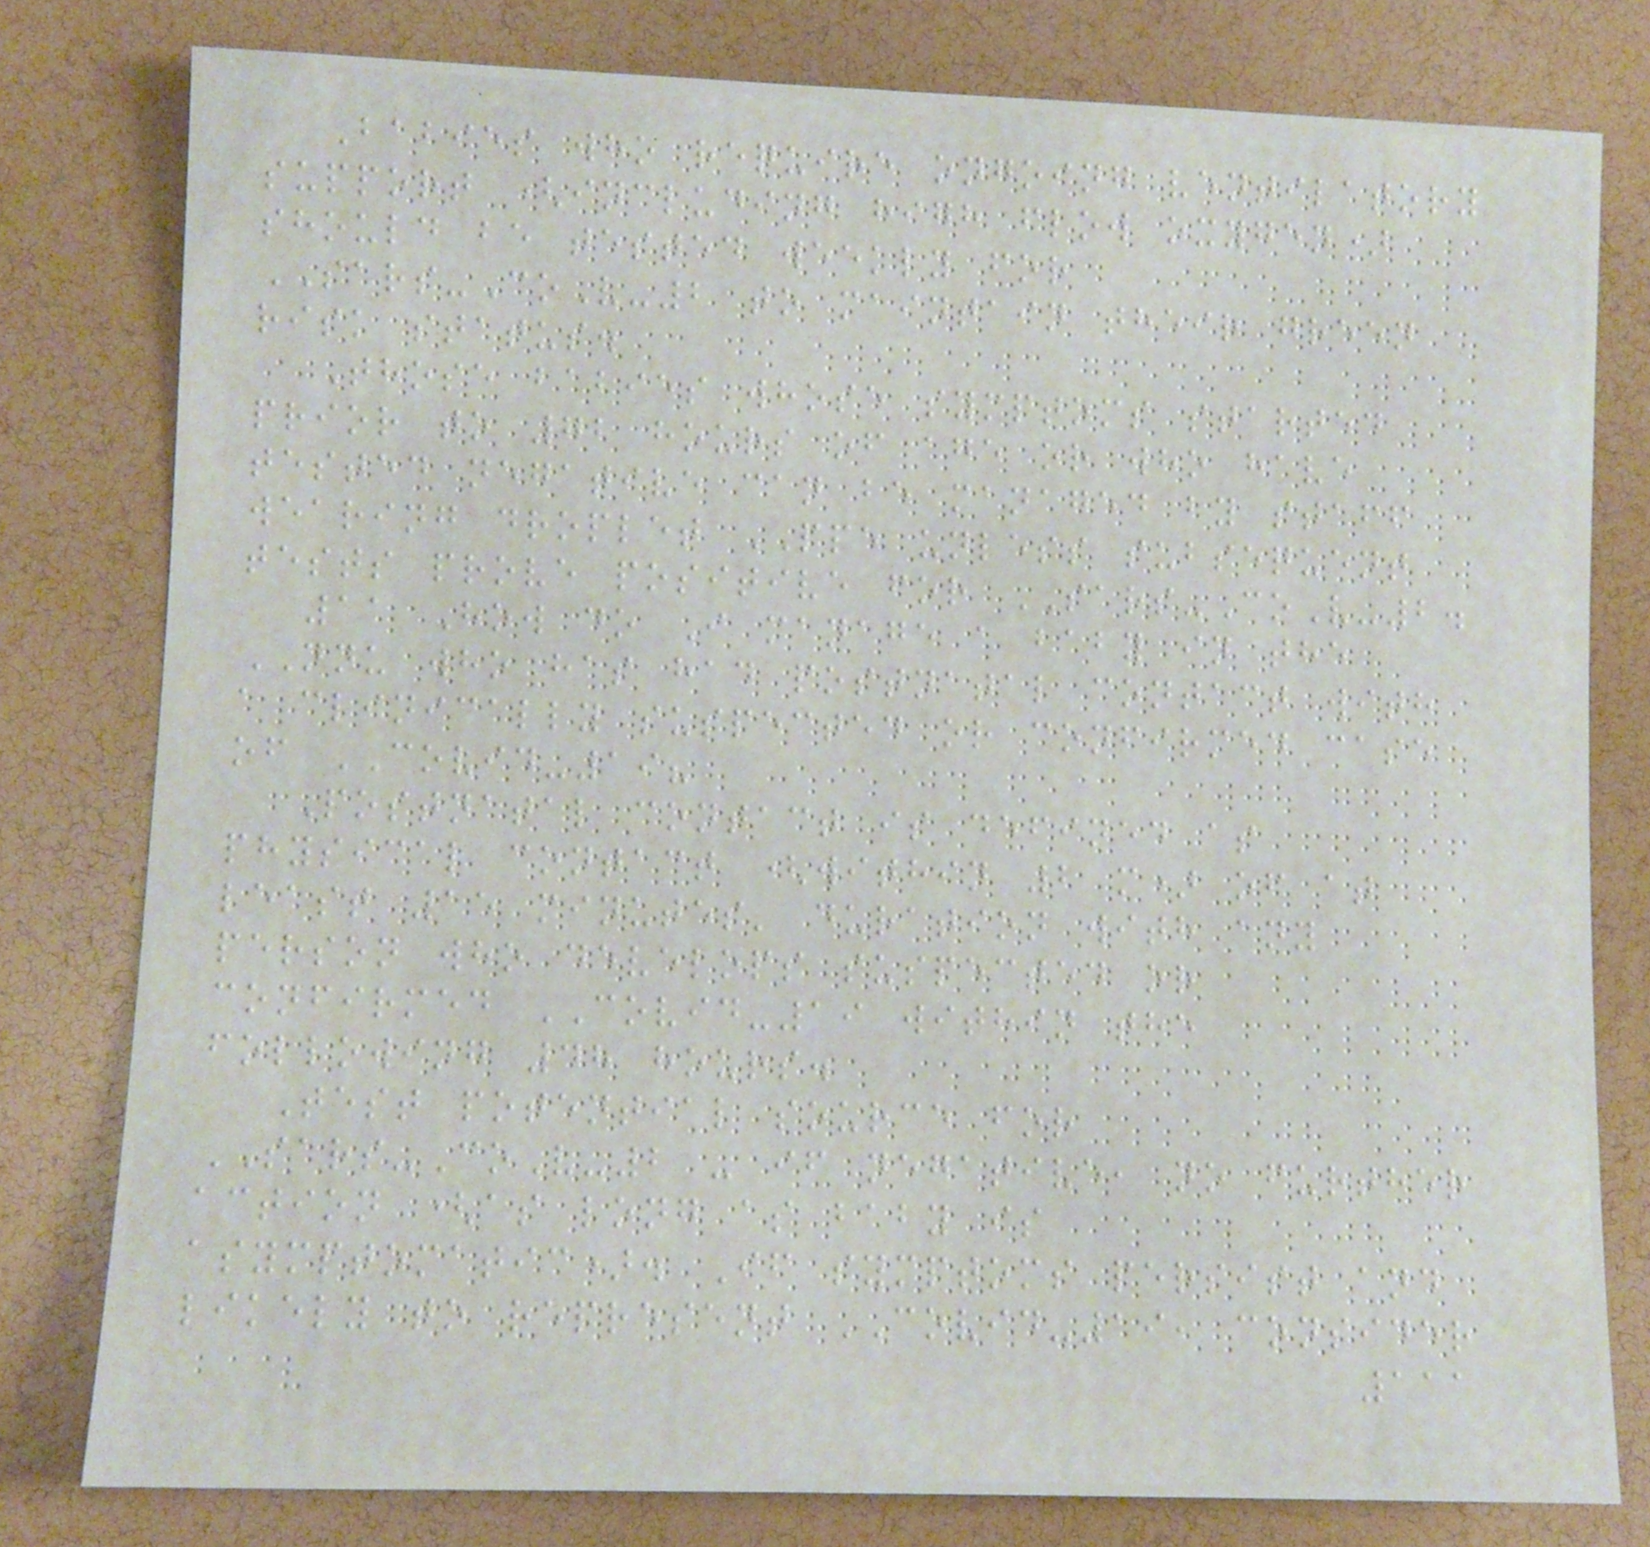Babies who require ongoing ventilatory
support (including high flow oxygen)
should be tested weekly for
SARS-CoV-2 to maintain their green
risk status.
Those babies whose symptoms started
prior to 72 hours of age or who have
tested negative can be managed by staff
wearing droplet PPE unless subsequent
tests prove positive for SARS-CoV-2.
11 How do I manage a baby in the
NNU who has had postnatal contact with
a clinically suspected or confirmed case
of COVID-19?
Postnatal contact is defined as
physical contact (within 2 m) of at
least 15 minutes' duration with any
person who develops suspected or
confirmed COVID-19 within the
following 48 hours.
Test potential source for
SARS-CoV-2 - if negative, no further
action (as long as baby is
asymptomatic). If symptoms persist and
likely to represent COVID-19, consider
111
